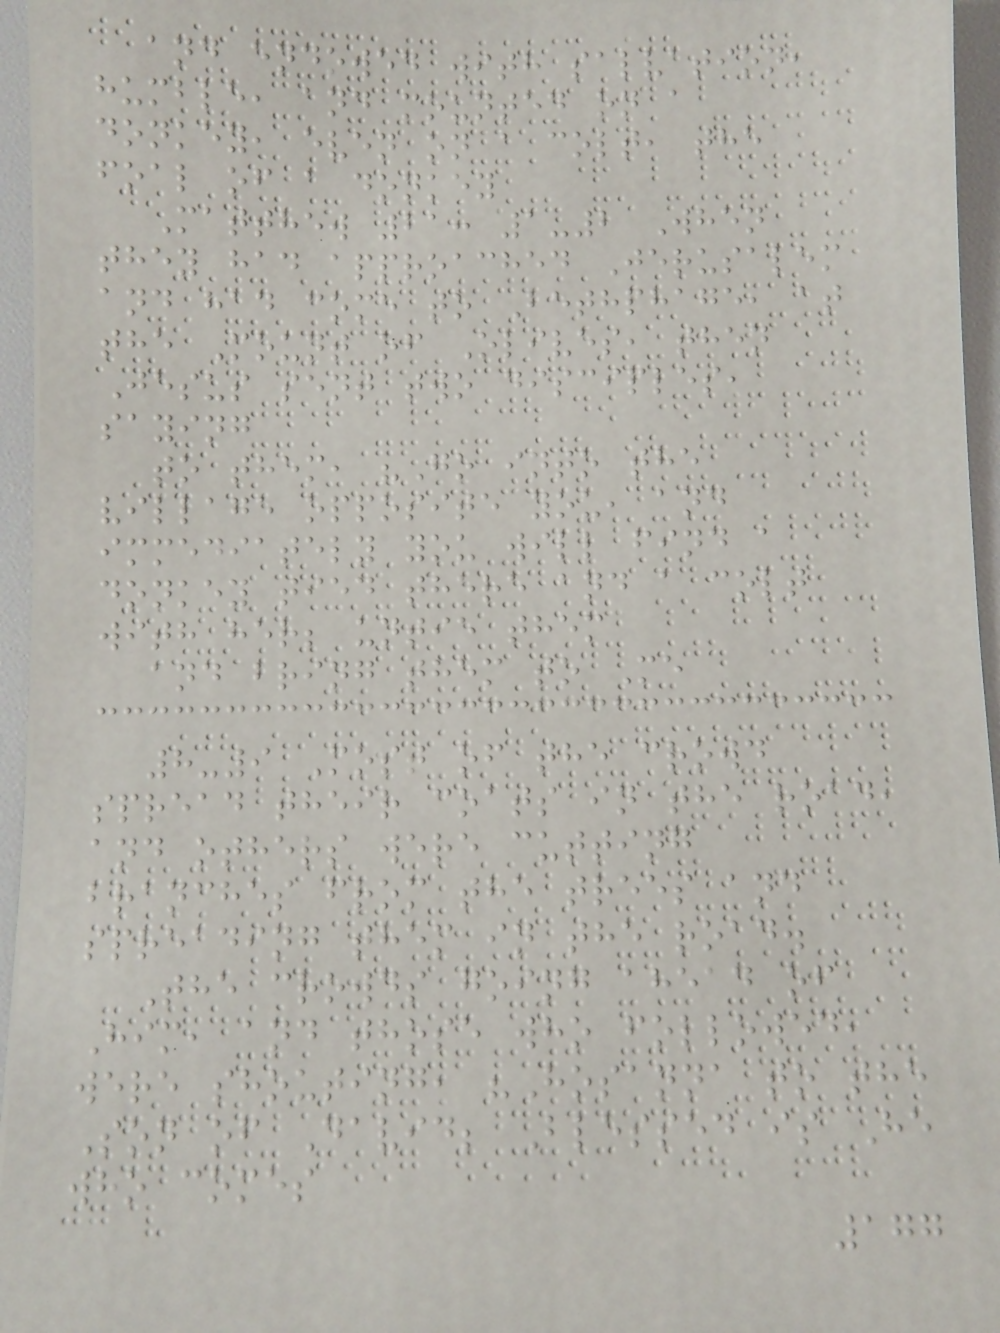and endowed with salvation,
humble, and mounted on a
donkey, even on a colt, the
foal of a donkey
Matthew 21: 1-2 When
they had approached Jerusalem
and had come to Bethphage, at
the Mount of Olives, then
Jesus sent two disciples,
saying
to them, "Go into the
village opposite you, and
immediately you will find a
donkey tied there and a colt
with her; untie them
and bring them to Me
8-9 Most of the crowd
spread their coats in the road,
and others were cutting
branches from the trees and
spreading them in the road.
The crowds going ahead of
Him, and those who followed,
were shouting, "Hosanna to the
Son of David; Blessed is He
who comes
177
